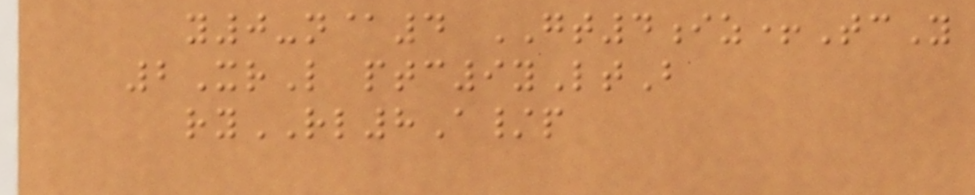y0-n@4 GT4iz+TcY
2XrL ptc9yLtB
ryRL8A/p
